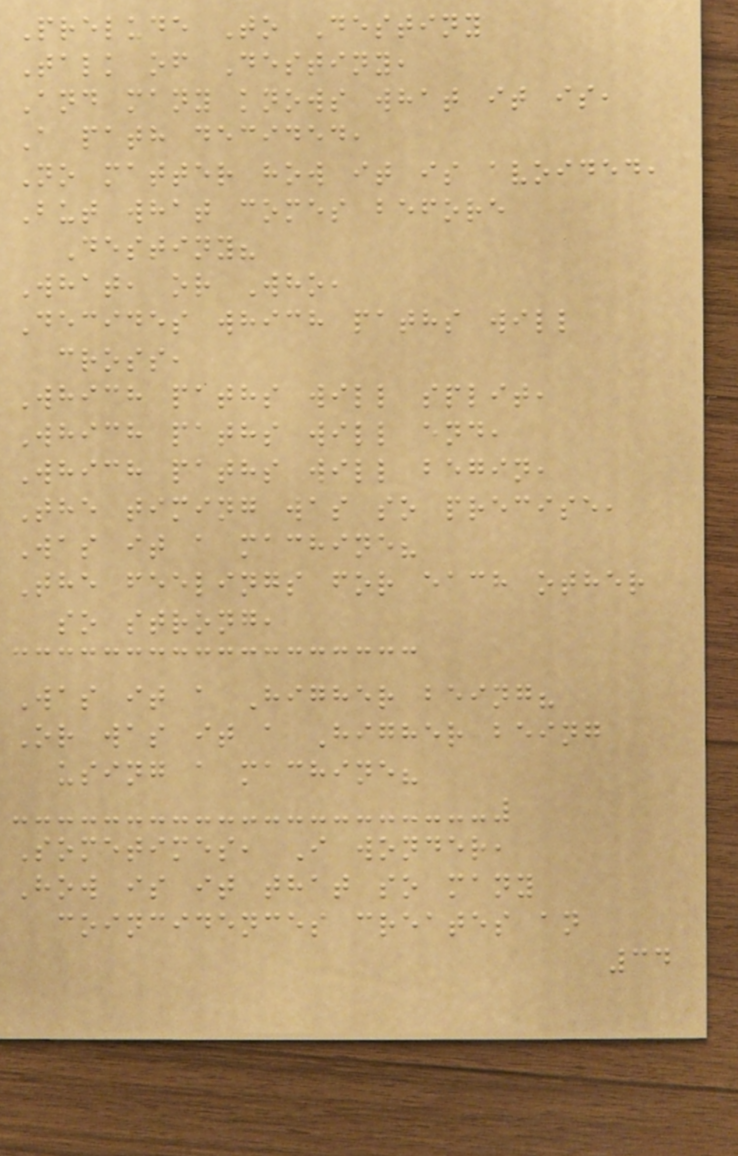Prelude To Destiny
Talk of Destiny,
And many knows what it is,
A path decided,
No matter how it is avoided,
But what comes before
Destiny?
What, or Who,
Decides which paths will
cross,
Which paths will split,
Which paths will end,
Which paths will begin,
The timing was so precise,
Was it a machine?
The feelings for each other
so strong,
Was it a Higher being?
Or was it a Higher being
using a machine?
Sometimes, I wonder,
How is it that so many
coincidences creates an
34
